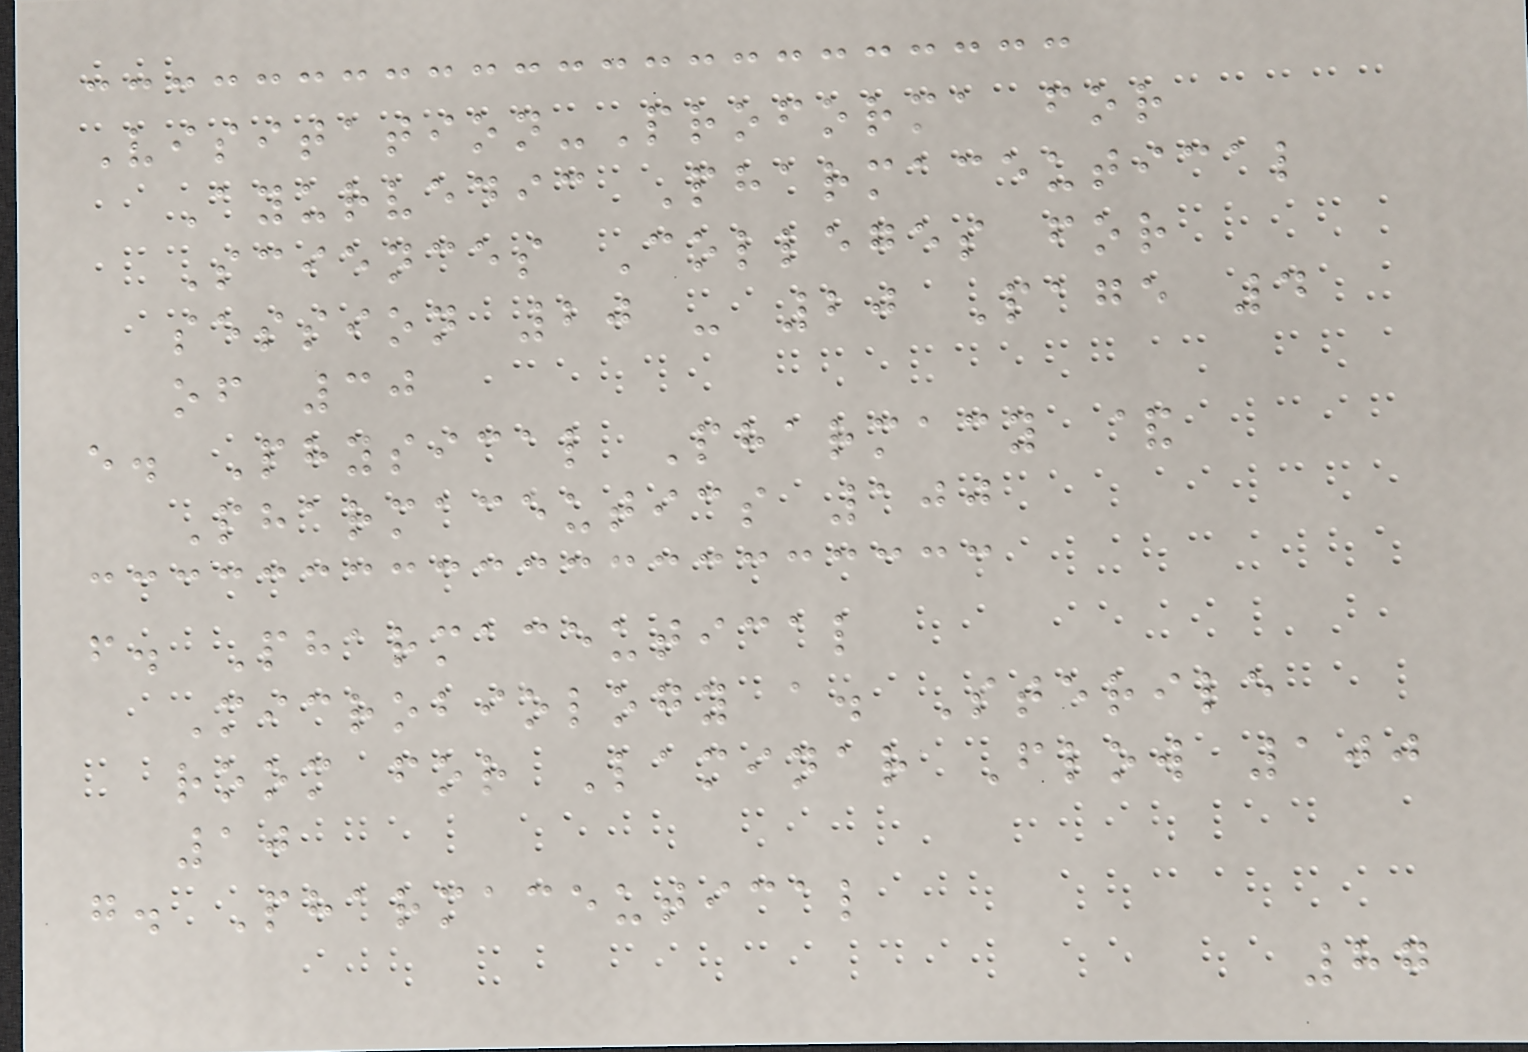Visitation-Proforma for
Ayurvedic Pharmaceutical
Sciences Colleges for
session 20 - 20 Page 4
of 30
e. Physical Pharmacy &
Pharmaceutics 100
f. Pharmaceutical
Microbiology a. Sterile
room for Laminar Flow 100
10
g. Pharmaceutical
87
